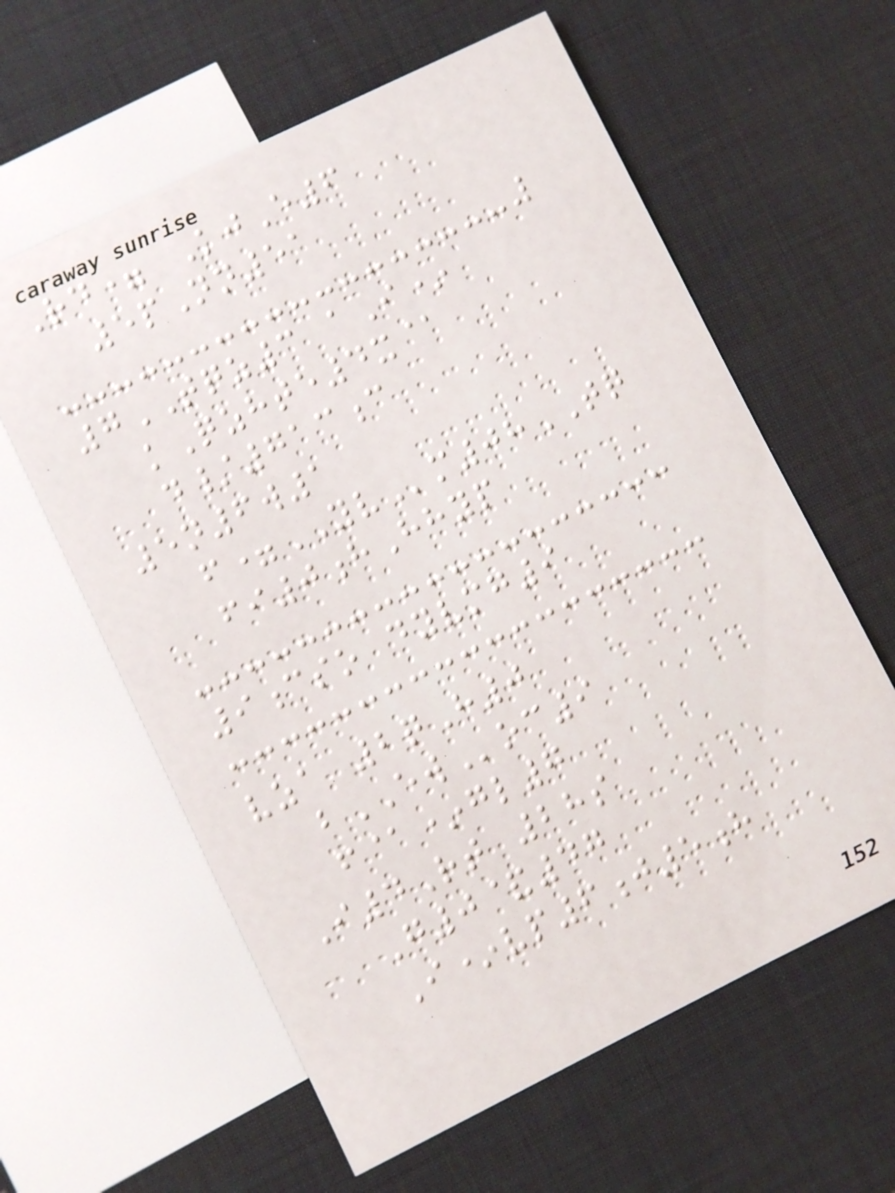Rd= KjE6
5pNn51
7TQZ3 aI*
kQzhte4x@
d/713c
5n6w1
f=YVm08TQ
fi0hHhyp
9cso dyvmg9
vza 2qH0
bEWoc9
f@*gl7
I4Rt 28s
G0&47
I*vp6j5h
